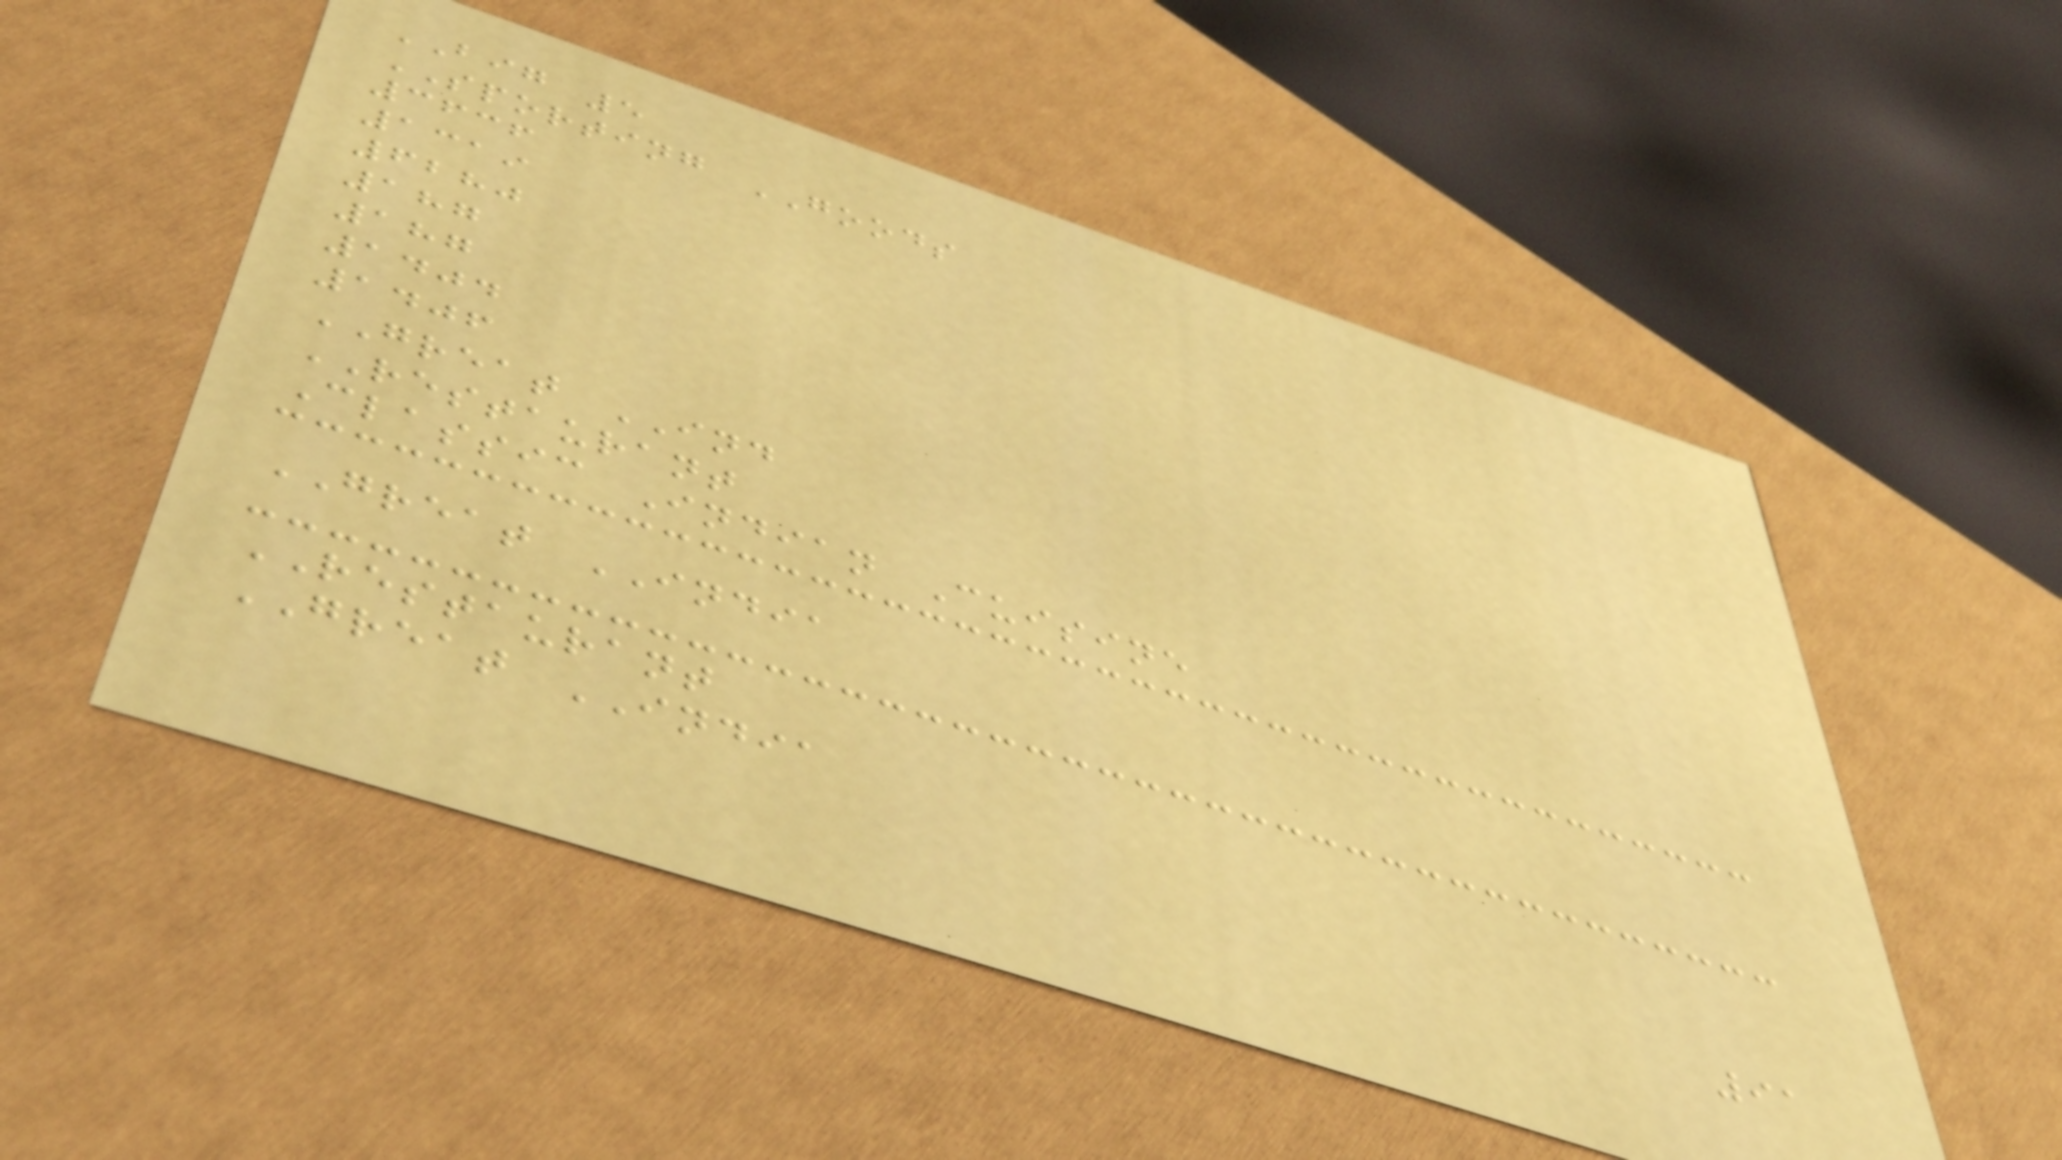BIG 5
SPORTING GOODS
3636
1319
6280
187
187
1404
1406
GREAT IND
RESTAURANT
Classic Indian Cuisine
GREAT INDIA
RESTAURANT
GREAT INDIA
91
